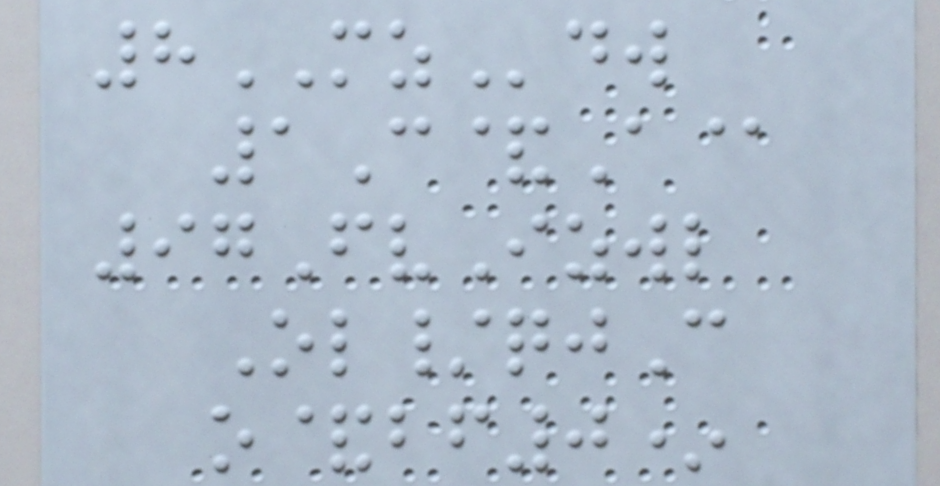8MZdw
1C&A@
97FvIzwl
Ol/qjC
o&bf0*
